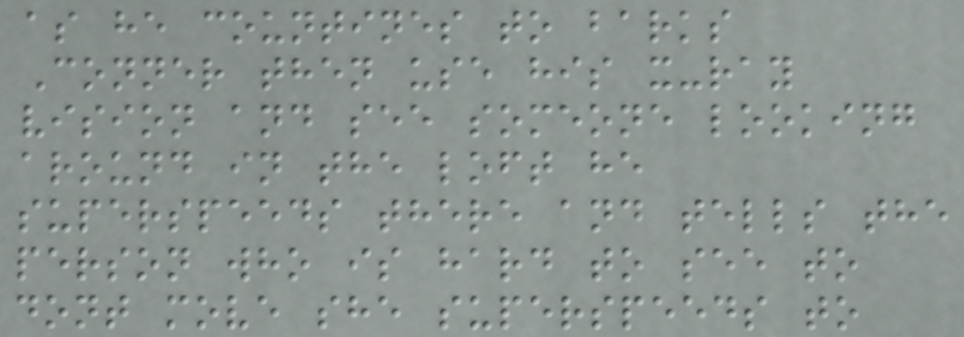as he countines to barks
Conner then use his x-ray
vision and see someone looking
around in the loft he
superspeeds there and tells the
person who is hard to see to
dont move she superspeeds to
